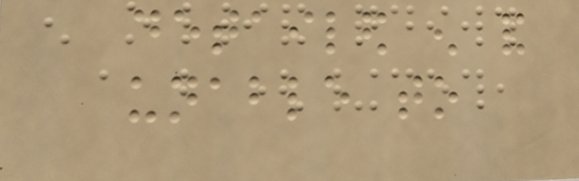detailed enough and
unable to
